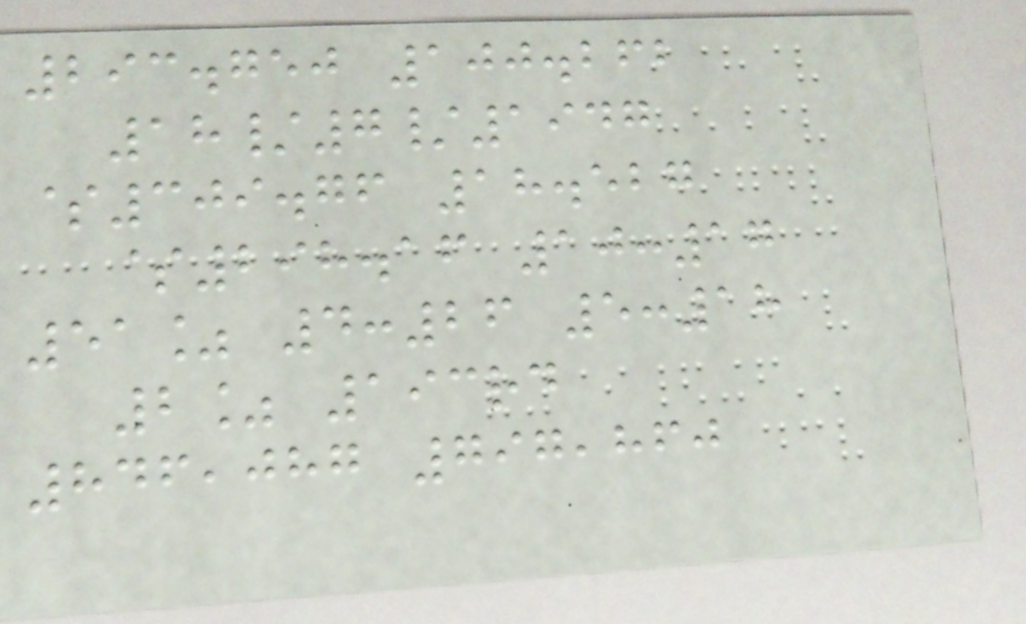293.750 100.262
18/7/1947
$309.76 18.527
$298.16 10:17
51% 4:26 5:18
2% 193rd
846,087 797,860
